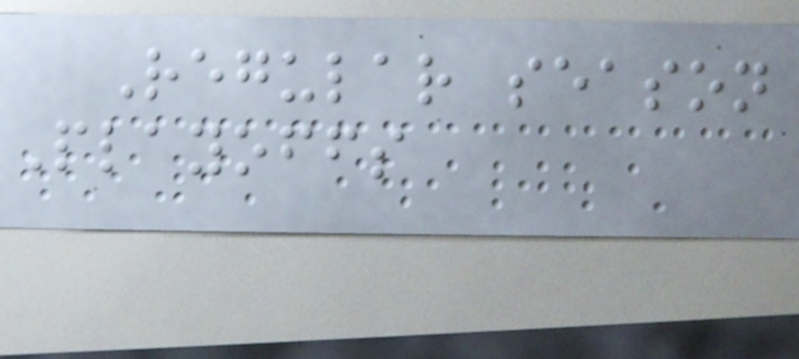Regular season
Playoffs
